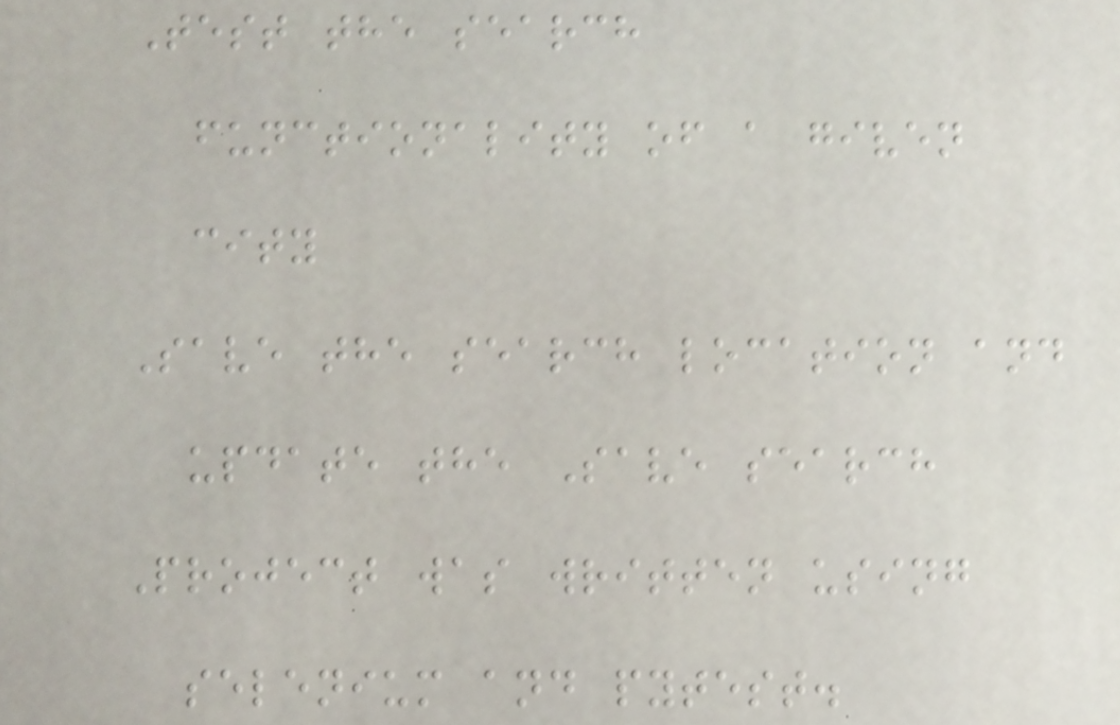Test the search
functionality of a given
city
Save the search location and
update the Save search
Project was written using
selenium and pytest.
